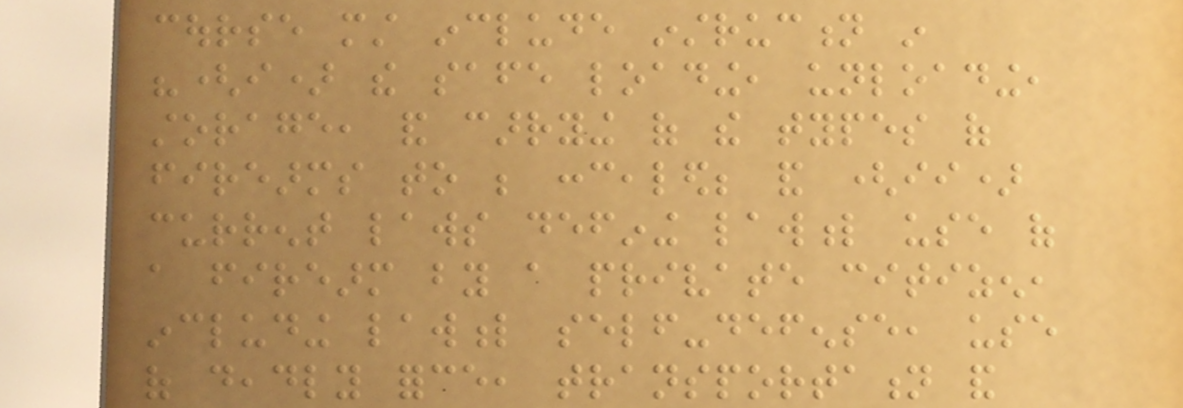course must include instruction in
"(i) the safe loading, unloading,
storage, and carrying of the types of
firearms to be concealed; and (ii)
current laws defining lawful use of
a firearm by a private citizen,
including lawful self-defense, use
of deadly force, transportation and
